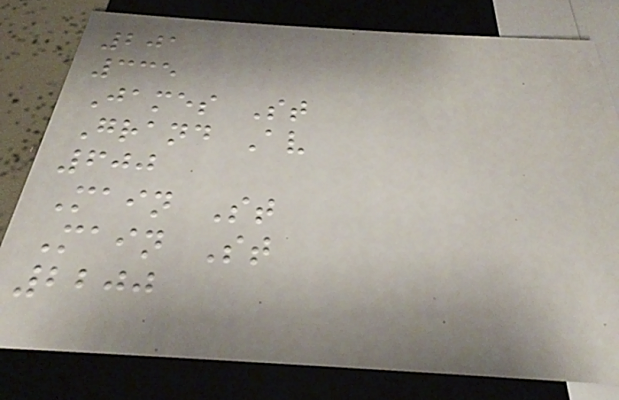201
335
James St
Grand Av
600
Main St
Main St
2200
